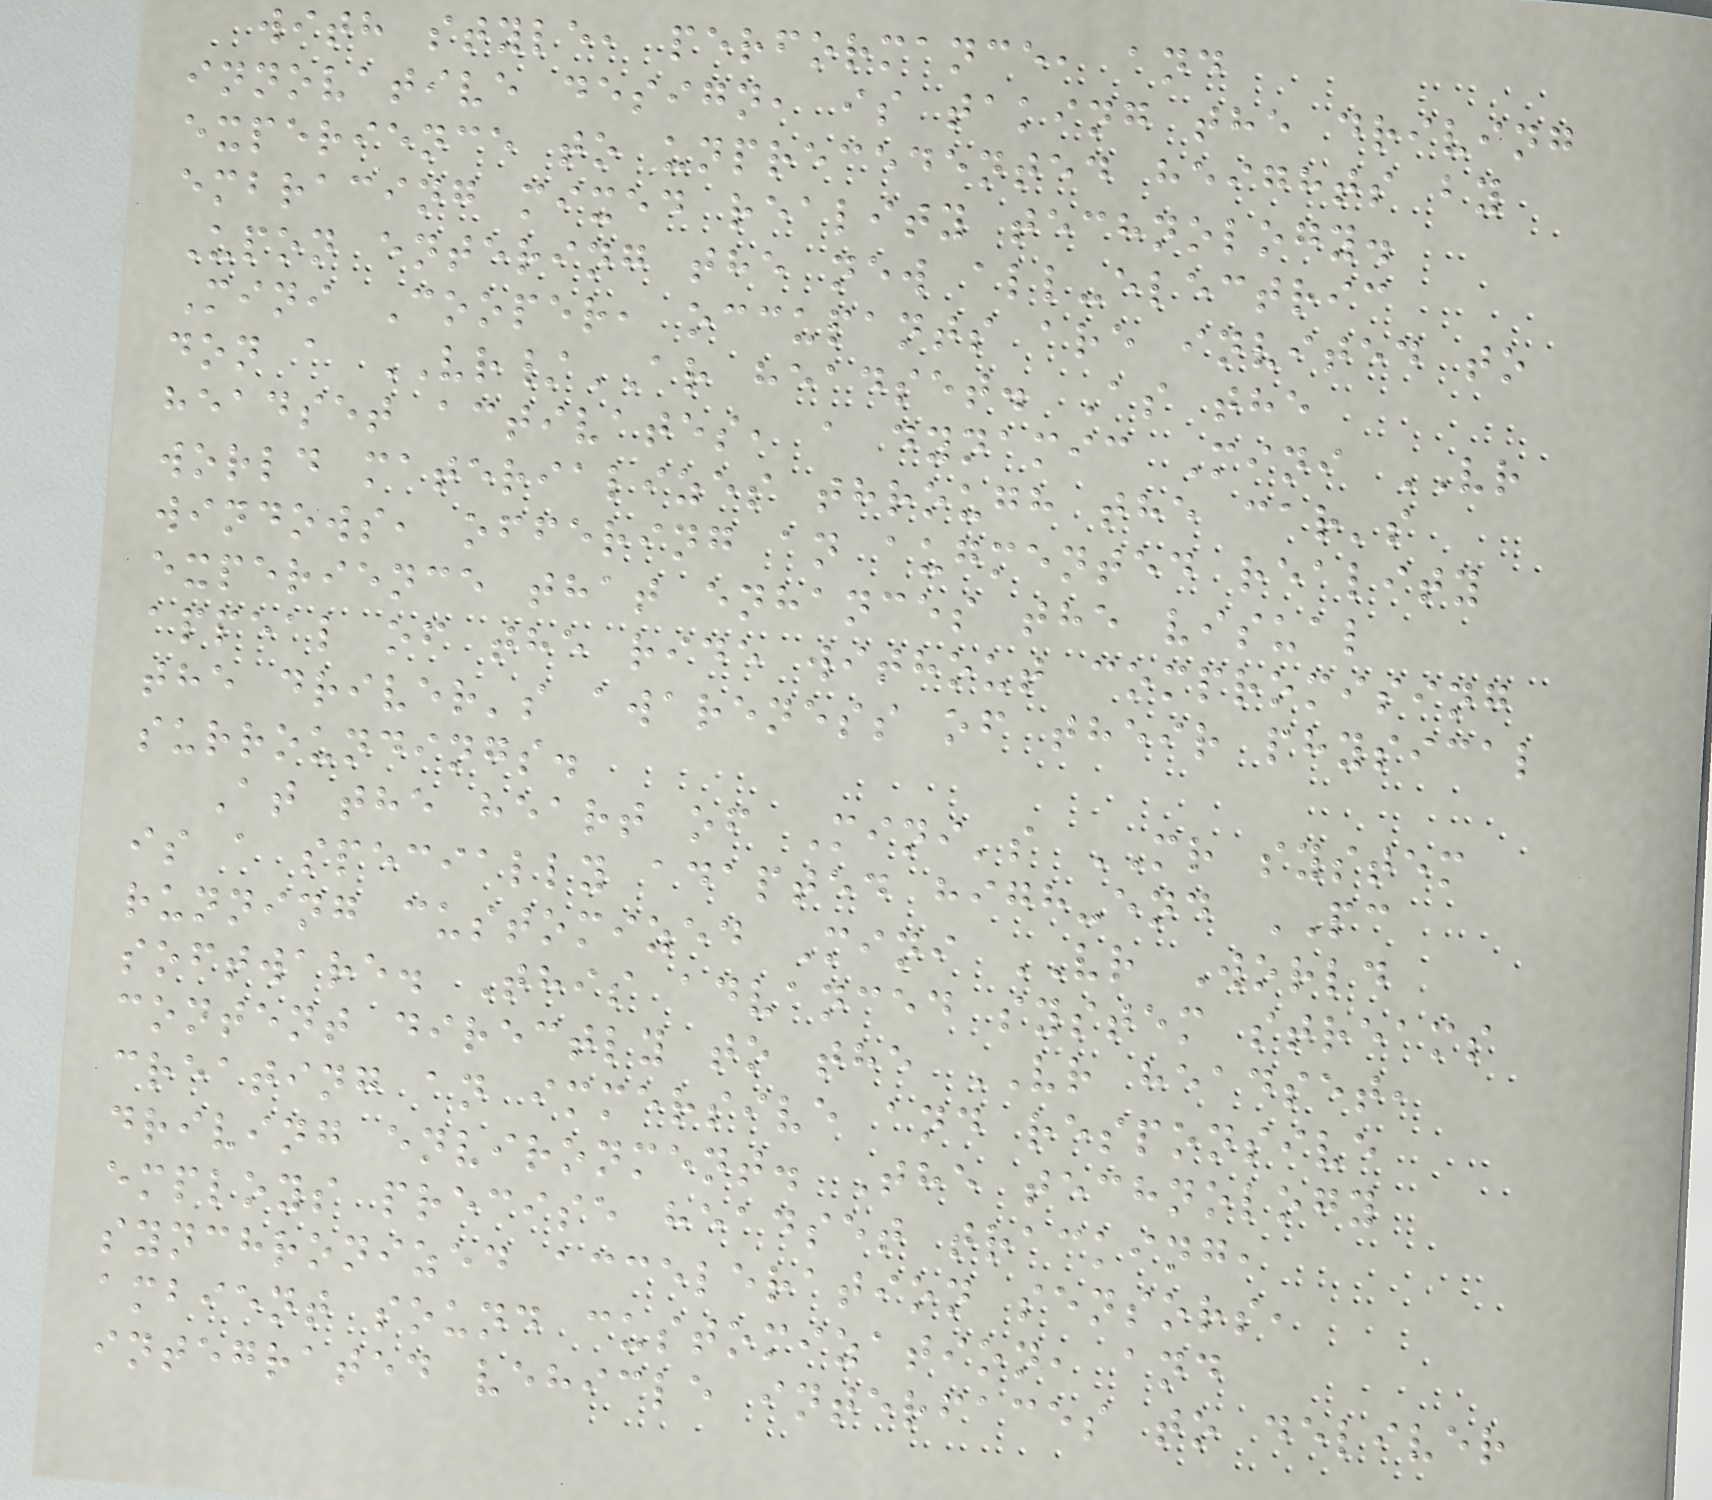with style, performance, and
innovative design, is taking the driving
experience to unprecedented heights by
embracing mixed reality technology.
Upon entering the new all-electric
Mini Cooper, occupants are invited to
don a VR/AR headset. As the
headset activates, a dynamic Mini VR
world materializes through the car's
windows, offering an augmented reality
experience that enhances the visual
appeal of the ride without compromising
the driver's awareness of their physical
surroundings.
At the heart of Mini's MR system
is a specially adapted high-end PC
running customized Mini VR World
software. This advanced system streams
content directly to the VR headset,
creating an immersive and responsive
driving environment. The technology
employs precise headset tracking,
synchronized acceleration sensors,
ambient sound customization, and
integrated vehicle interfaces to deliver
